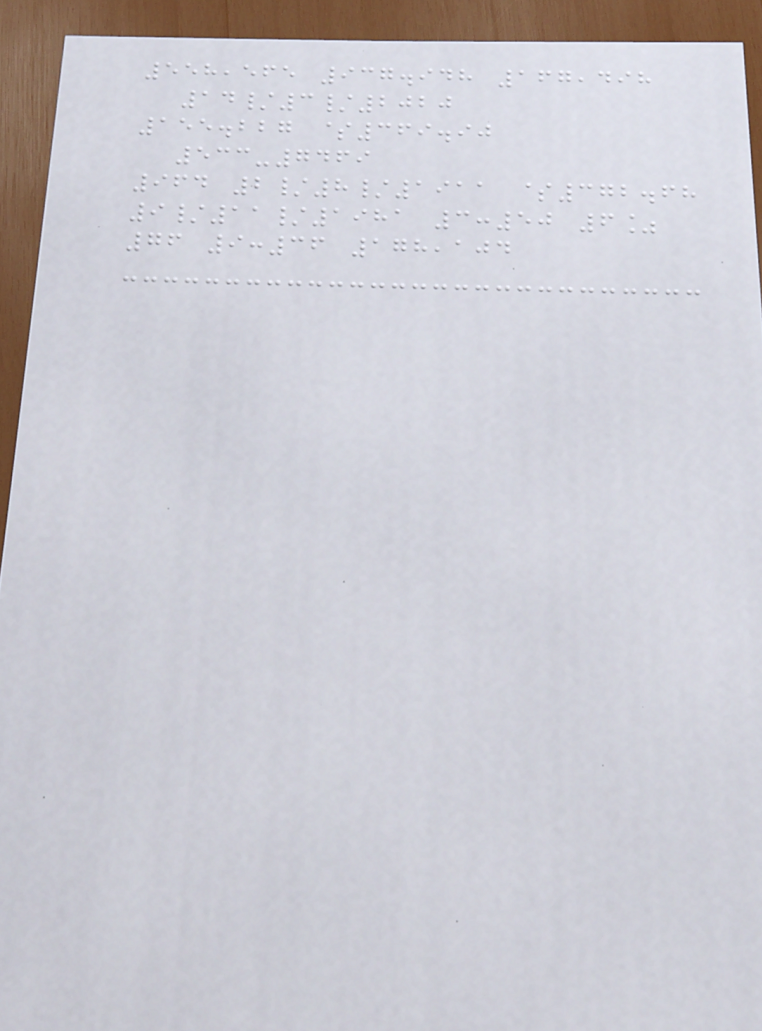558,565 937.948 167,498
14/3/2020
155.227 $369.90
533-7469
964 2/8/1911 $372.68
9/11/1981 3:50 6%
76 9:36 178,104
